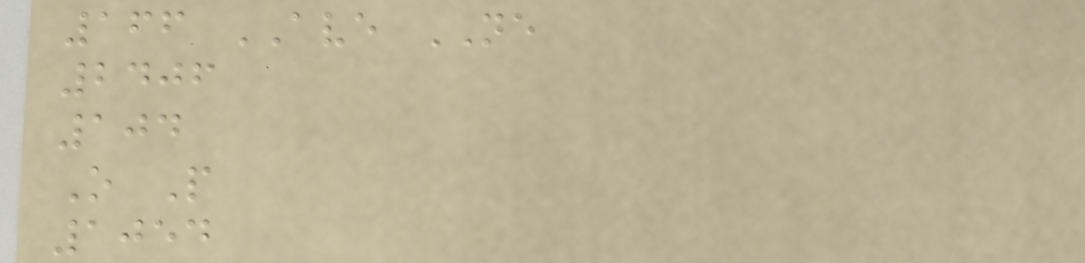166 AVE NE
2406
104
O P
1054
